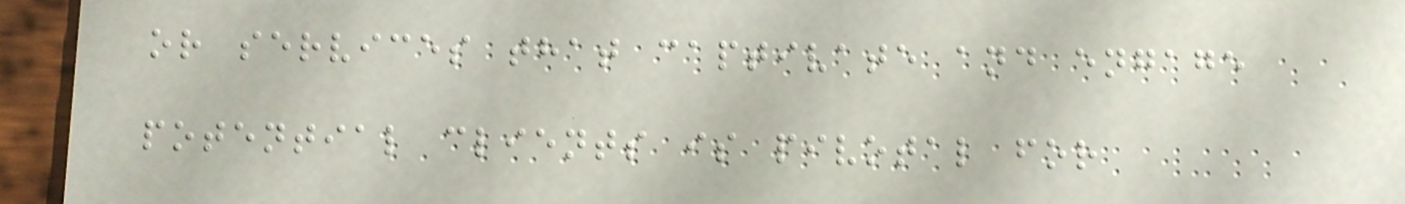or services that captivate and engage
potential clients is pivotal for
